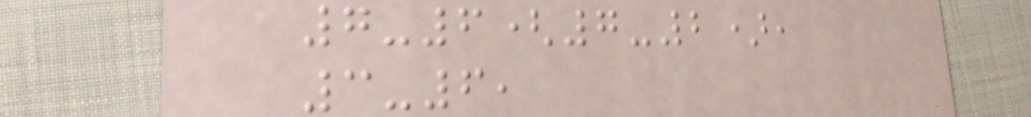7-6(7-2),
3-6,
